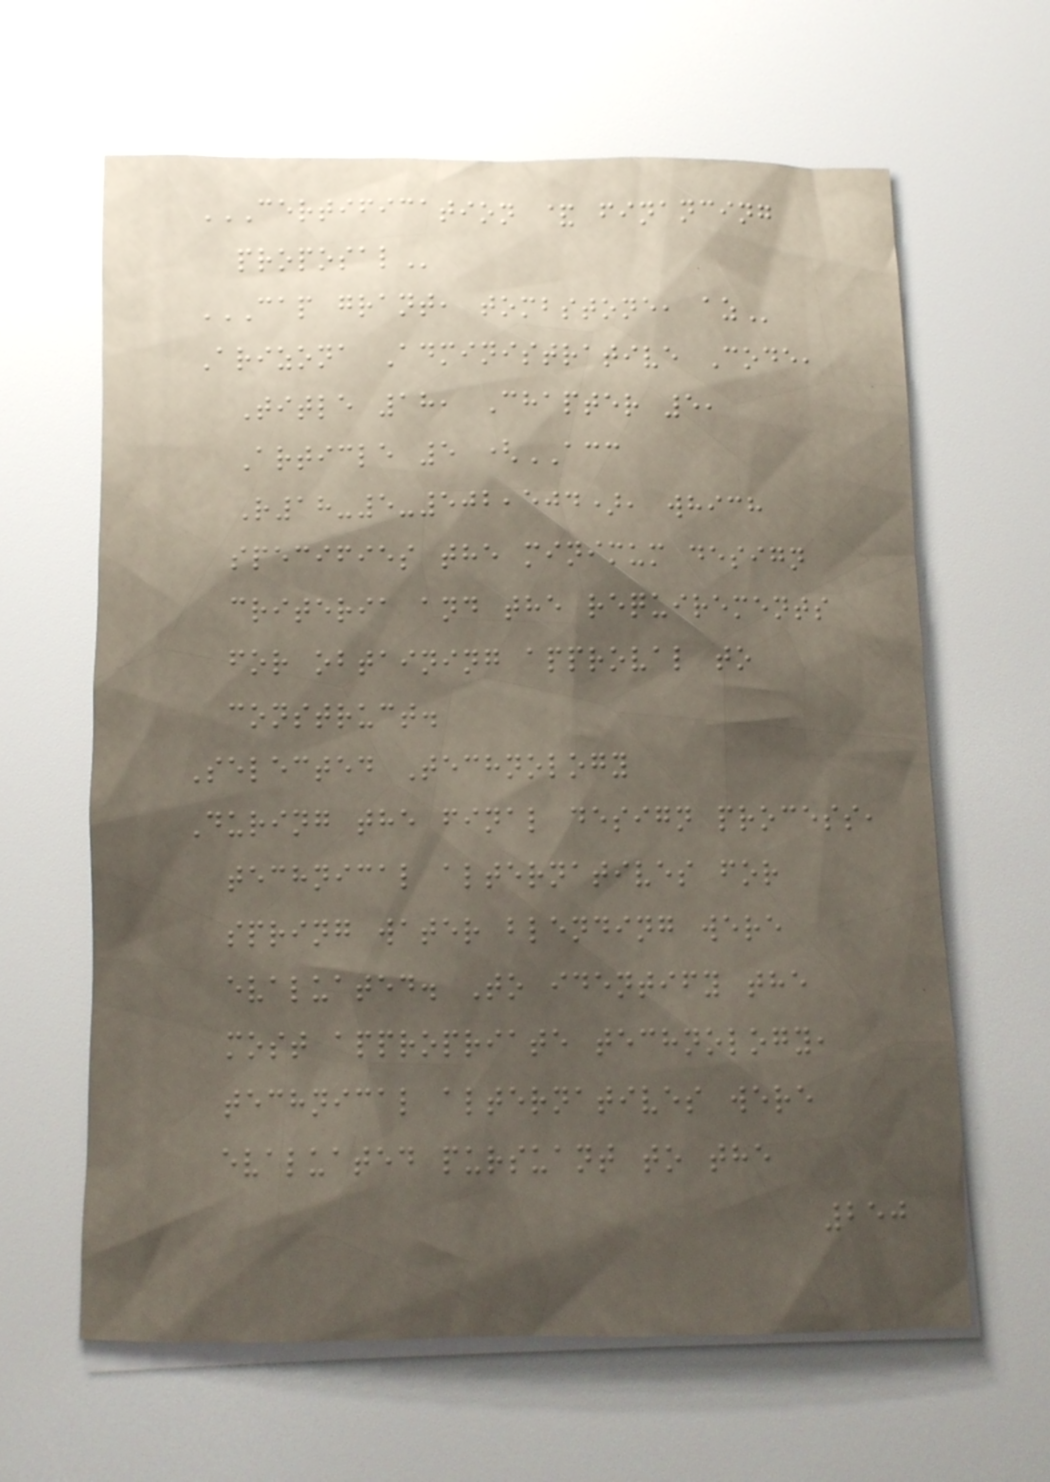CERTIFICATION & FINANCING
PROPOSAL
CAP GRANT, TOMBSTONE, AZ
Arizona Administrative Code,
Title 18, Chapter 5,
Article 5 (ACC
R18-5-502,504), which
specifies the minimum design
criteria and the requirements
for obtaining approval to
construct.
Selected Technology
During the final design process,
technical alternatives for
spring water blending were
evaluated. To identify the
most appropriate technology,
technical alternatives were
evaluated pursuant to the
250
